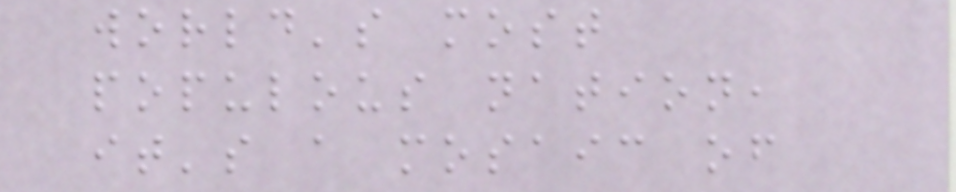world's most
populous nation,
it's a mosaic of
